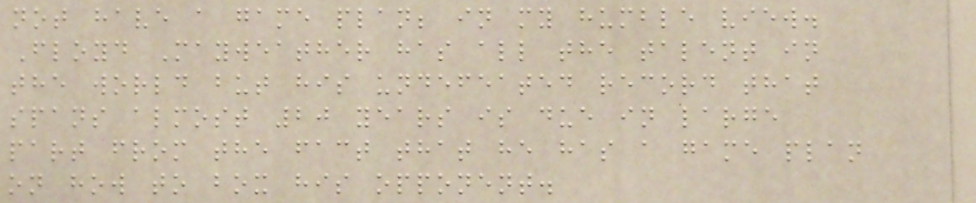not have a game plan; in my humble view.
Floyd Mayweather has all the talent in
the world but his undefeated record that
spans almost 20 years is due in large
part from the fact that he has a game plan
on how to box his opponent.
